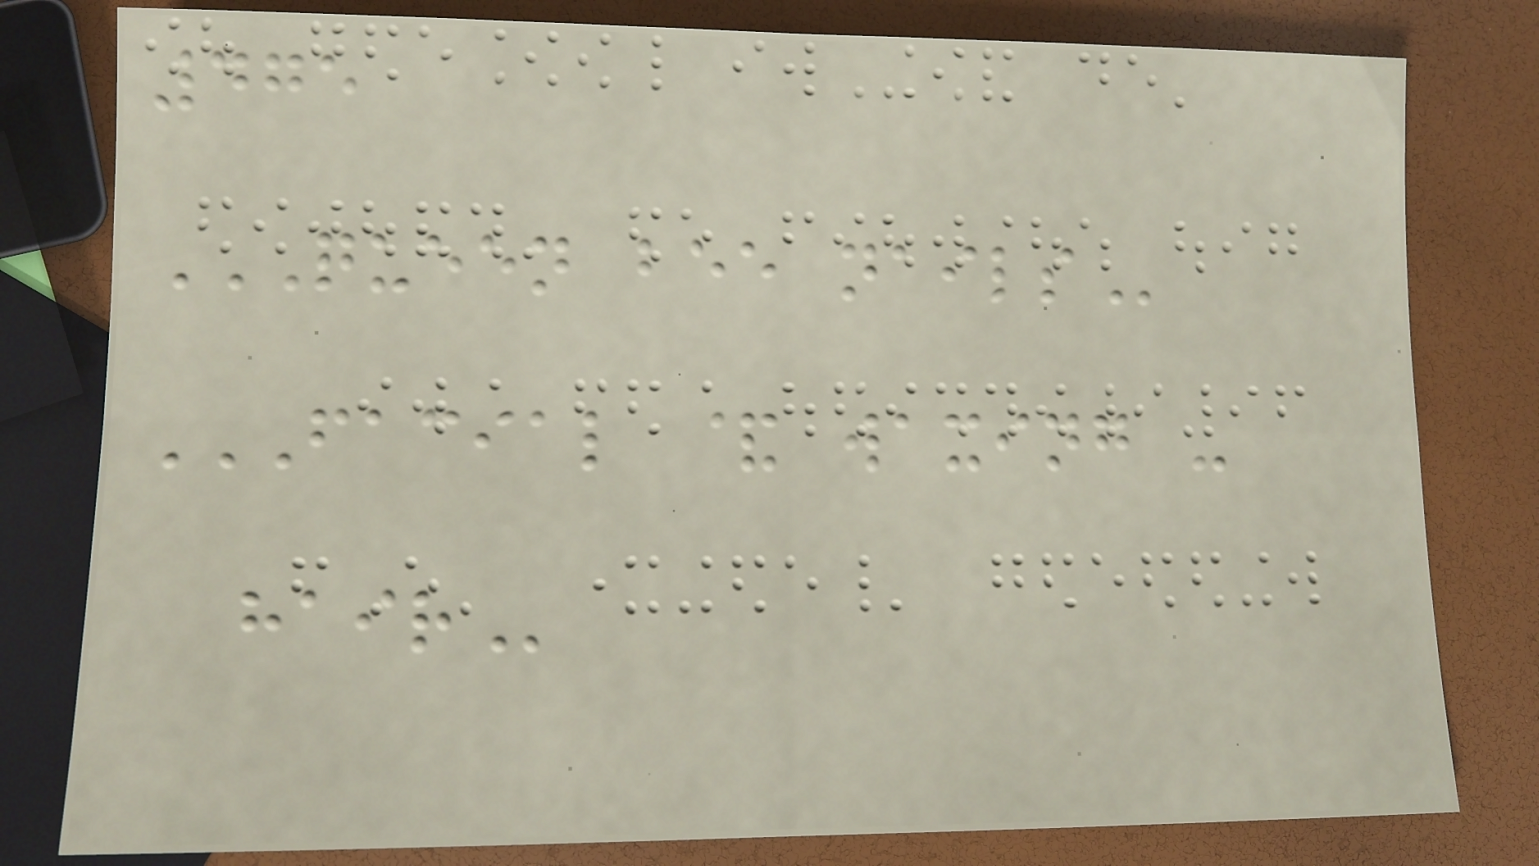475
QUEEN BEE NAILS
FACIAL & WAXING -
HAIR
